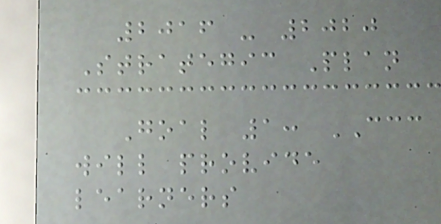2016 - 2020
Strategic Plan
Goal 1: CCC
will provide
learners
